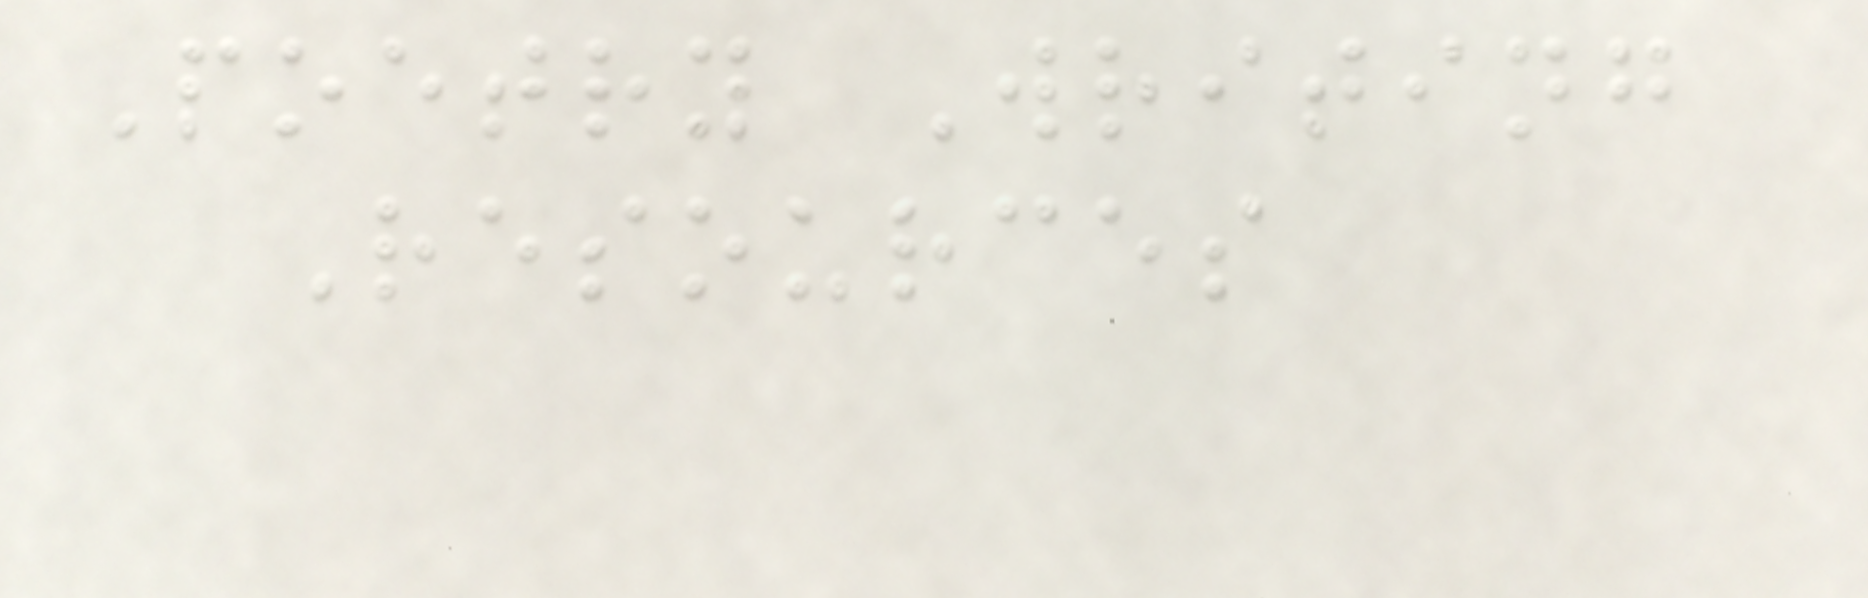Poetry Writing
Resources
